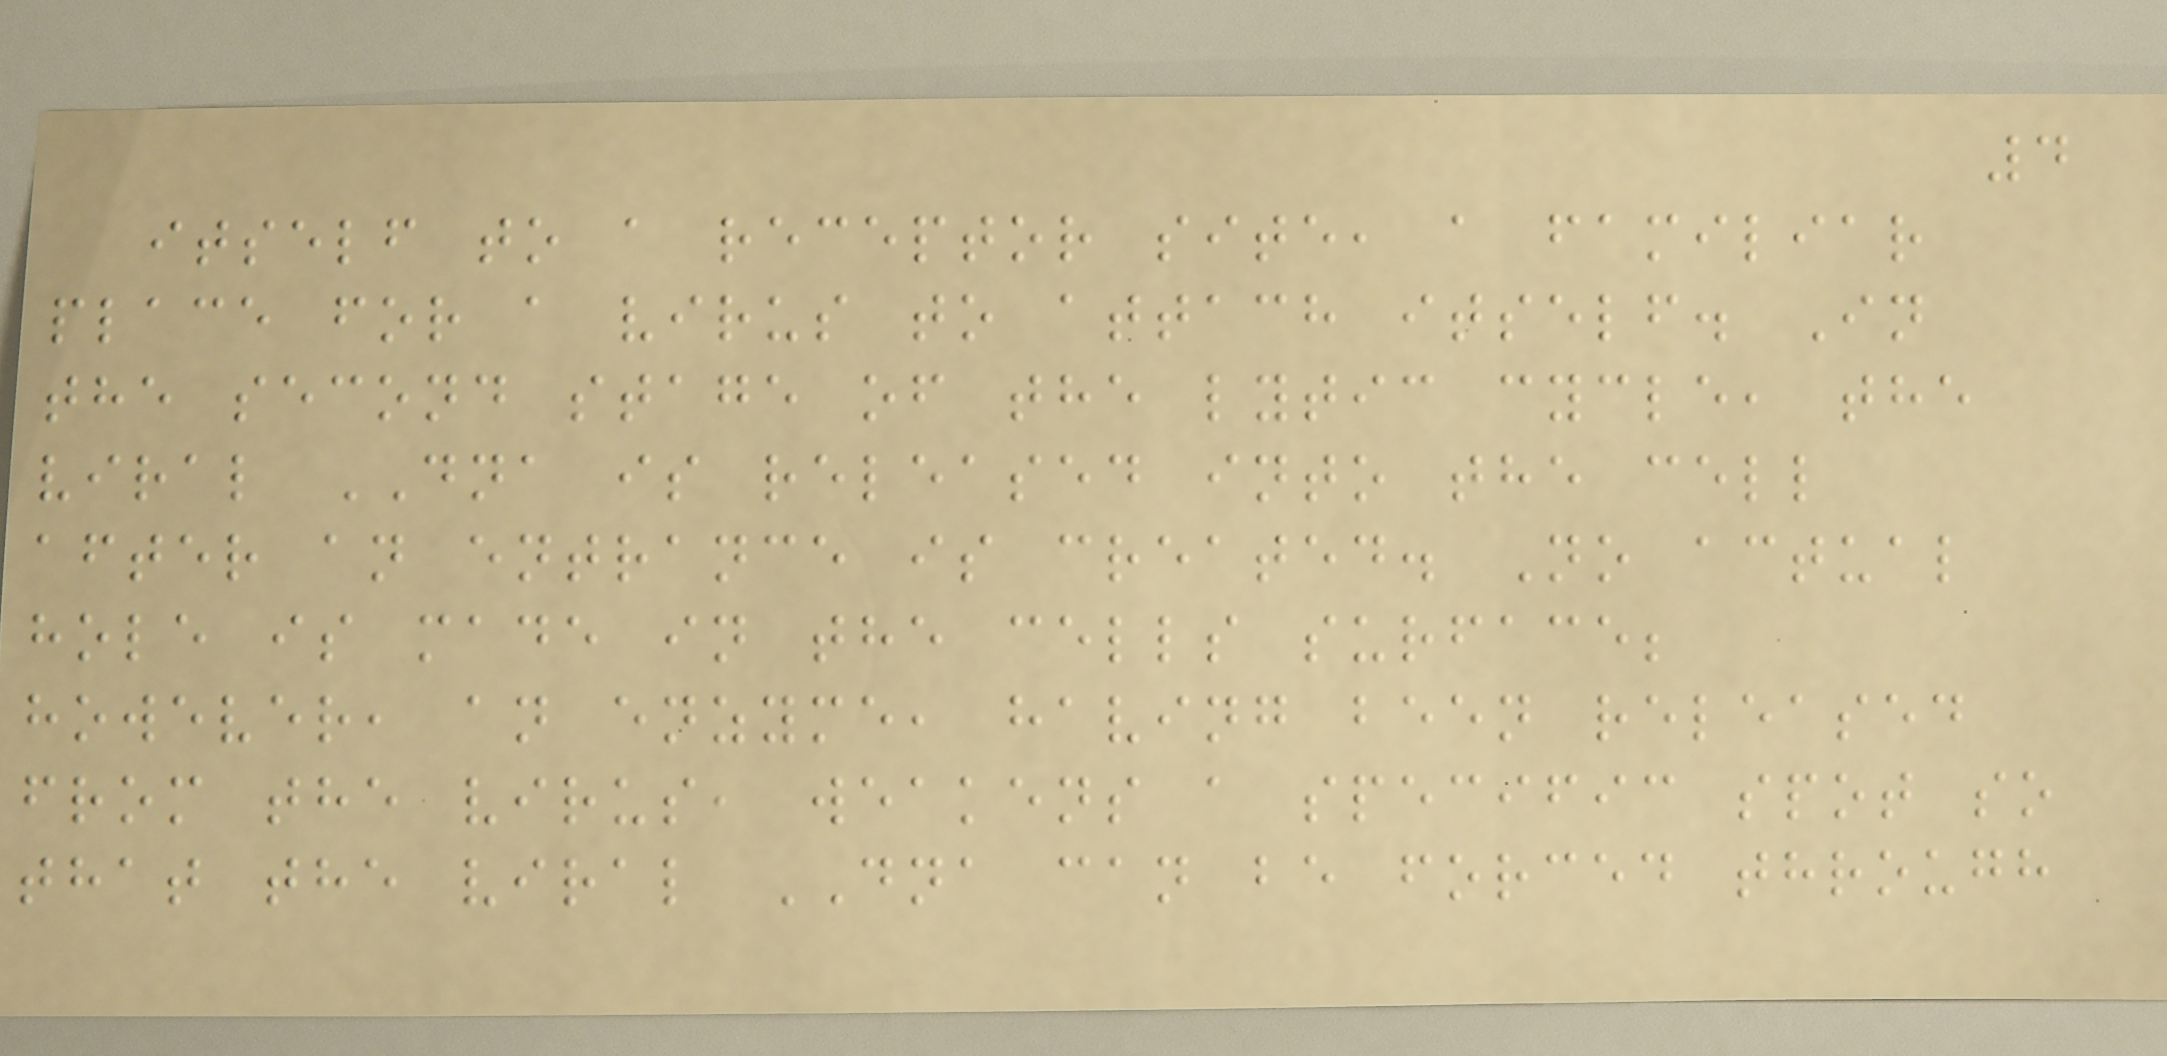4
itself to a receptor site, a familiar
place for a virus to attach itself. In
the second stage of the lytic cycle, the
viral DNA is released into the cell
after an entrance is created. No actual
hole is made in the cells surface;
however, an enzyme, having been released
from the virus, weakens a specific spot so
that the viral DNA can be forced through
